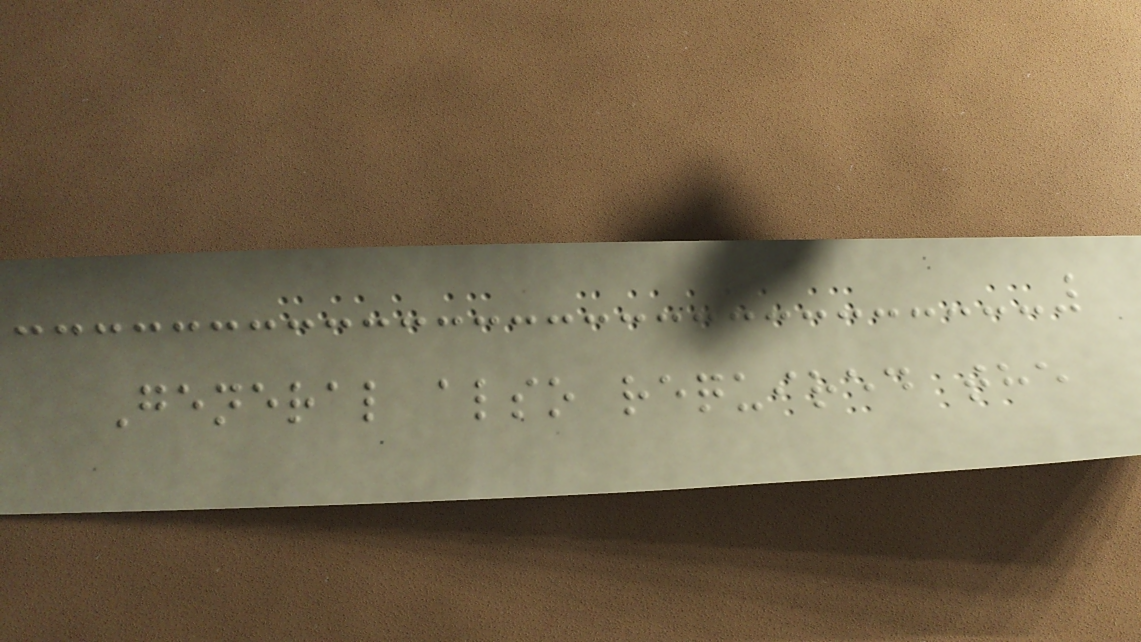General also required the
